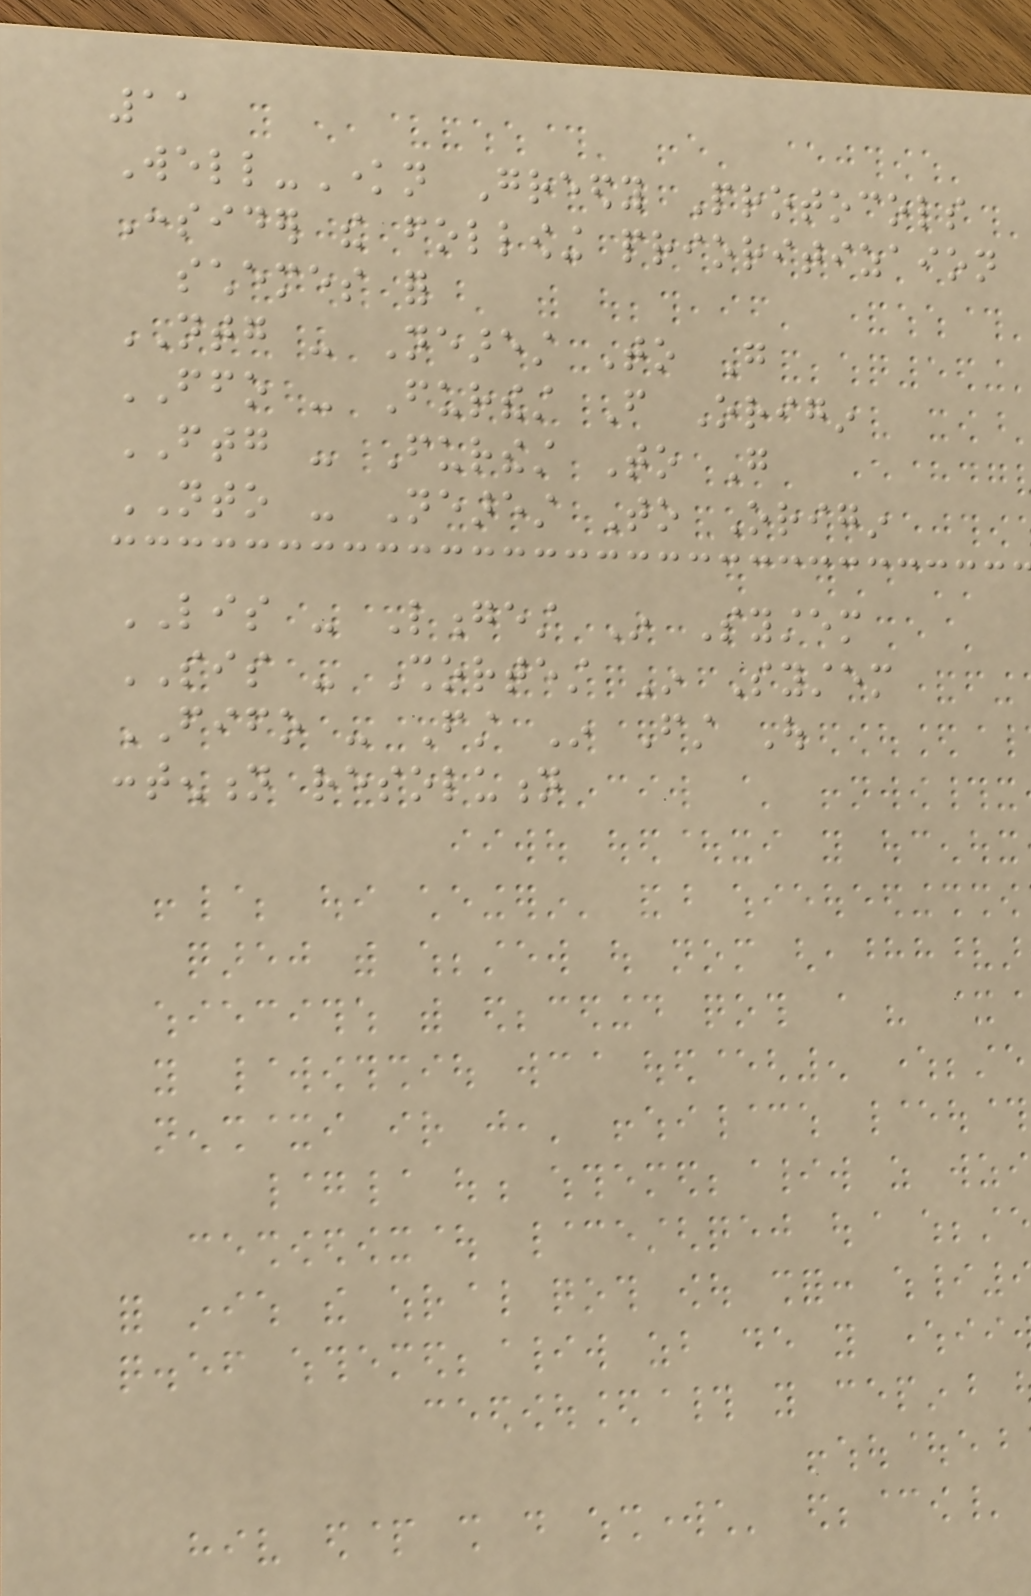11
Well-Known Greedy Protocols
Consider the following prioritizaion
schemes for
NTG - Nearest To Go
FFO - Furthest From Origin
FTG - Furthest To Go
NTO - Nearest To Origin
LIS - Longest In System
SIS - Shortest In System
FIFO - First In First Out
contention resolution
